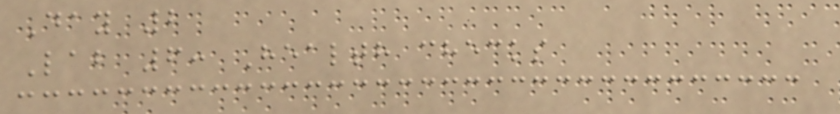Day 2
Lab 6: Health checks
